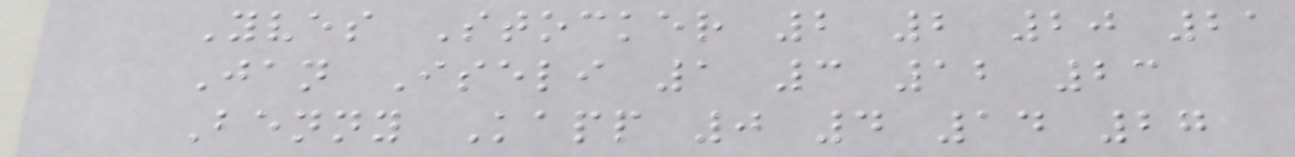Yves Stocker 2 2 20 21
Jan Iseli 1 3 12 23
Benny Kapp 0 4 14 27
